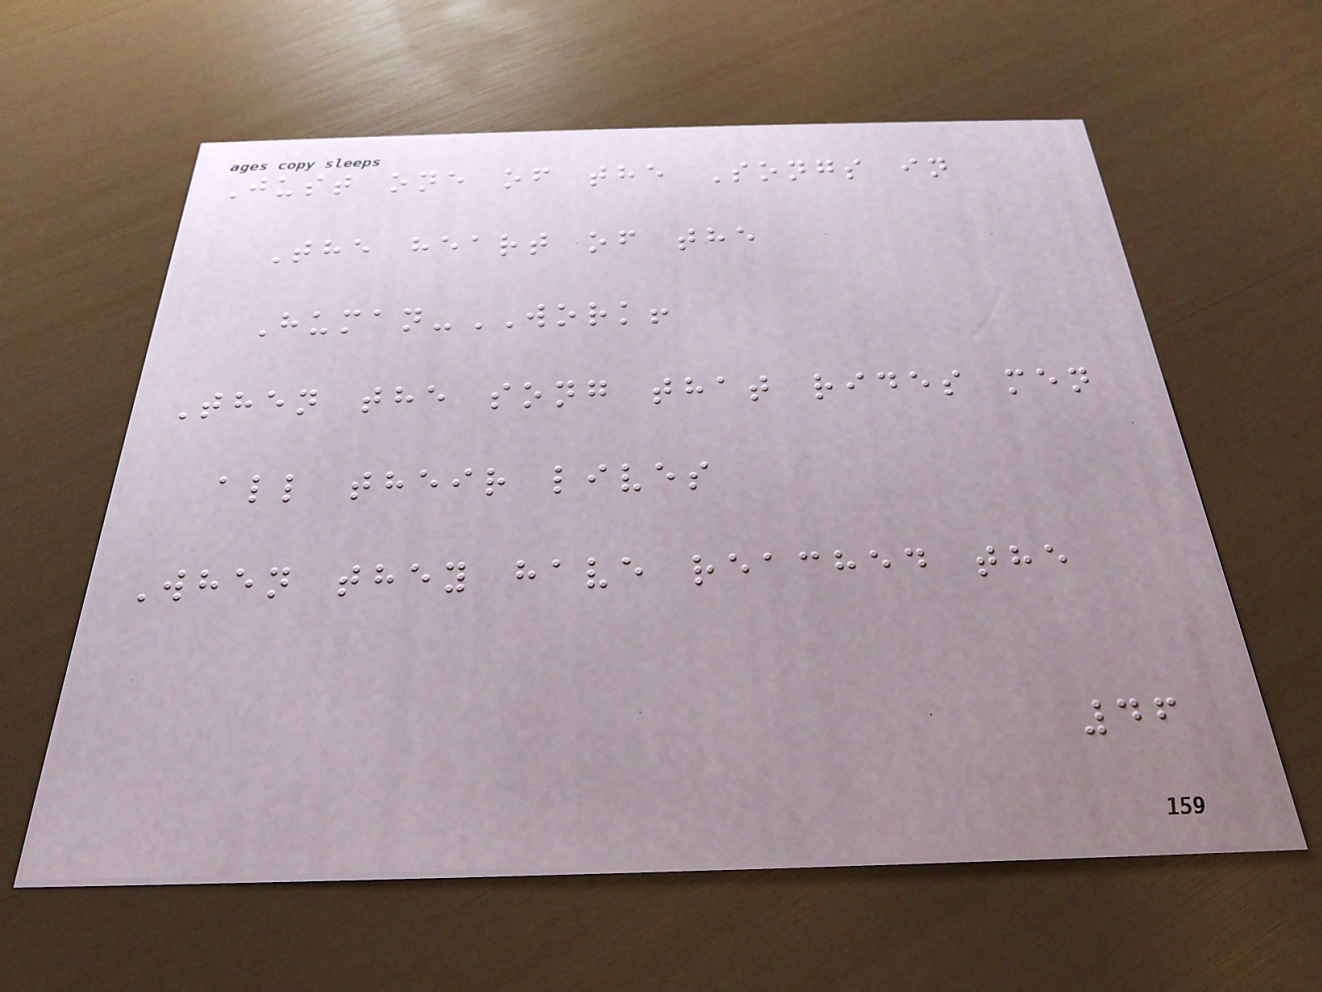Just one of the Songs in
The heart of the
Human-WORK!
Then the song that rides men
all their lives
When they have reached the
46
